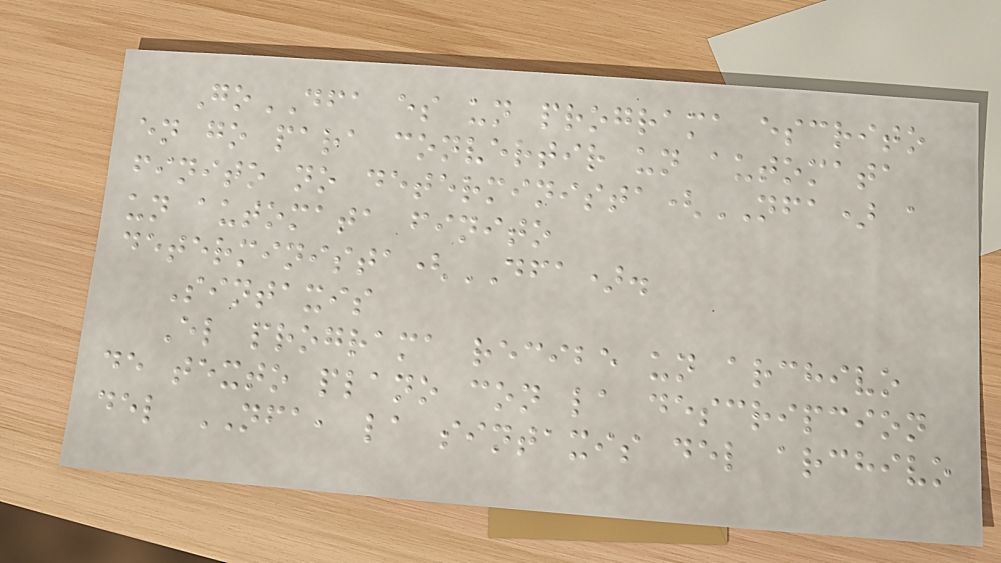GoDFA es un programa escrito
en go para convertir un automata
finito no determinista(NFA) a
un automata finito
determinista(DFA).
Sintaxis
El programa recibe un archivo
de texto plano con la descripcion
del NFA, la sintaxis del archivo
